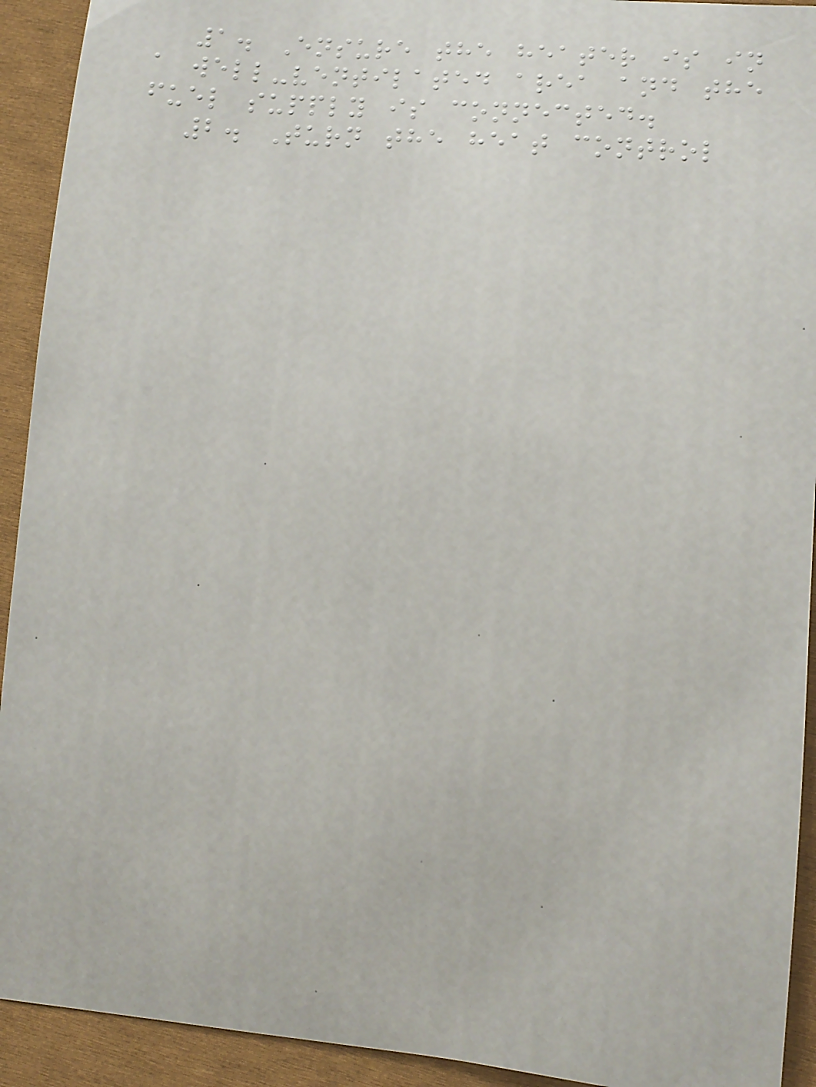1. Ensure the heater is in
a well-ventilated area and the
fuel supply is connected.
2. Turn the heat control
